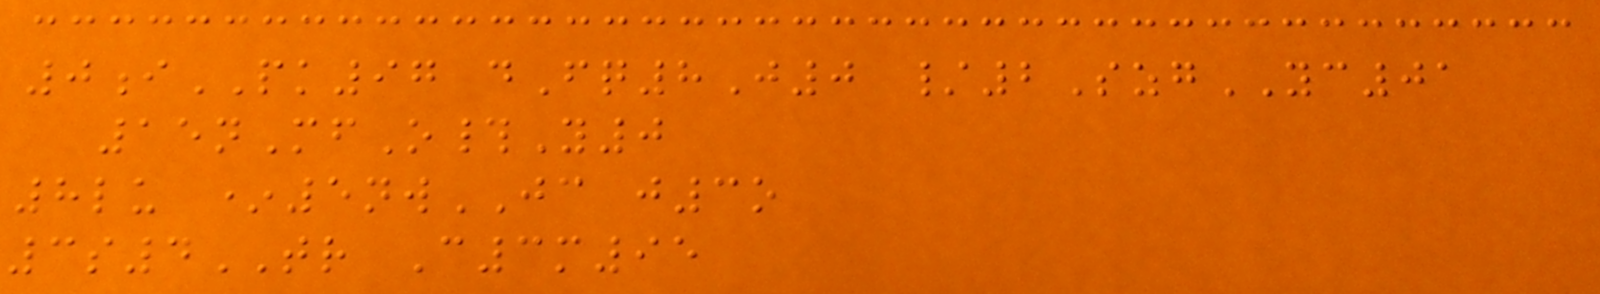0iPK97 dFq8J0 /2SzgYC01
15nMfO#Y0
8lu *5nwJC j3o
3s4TR C3m95
